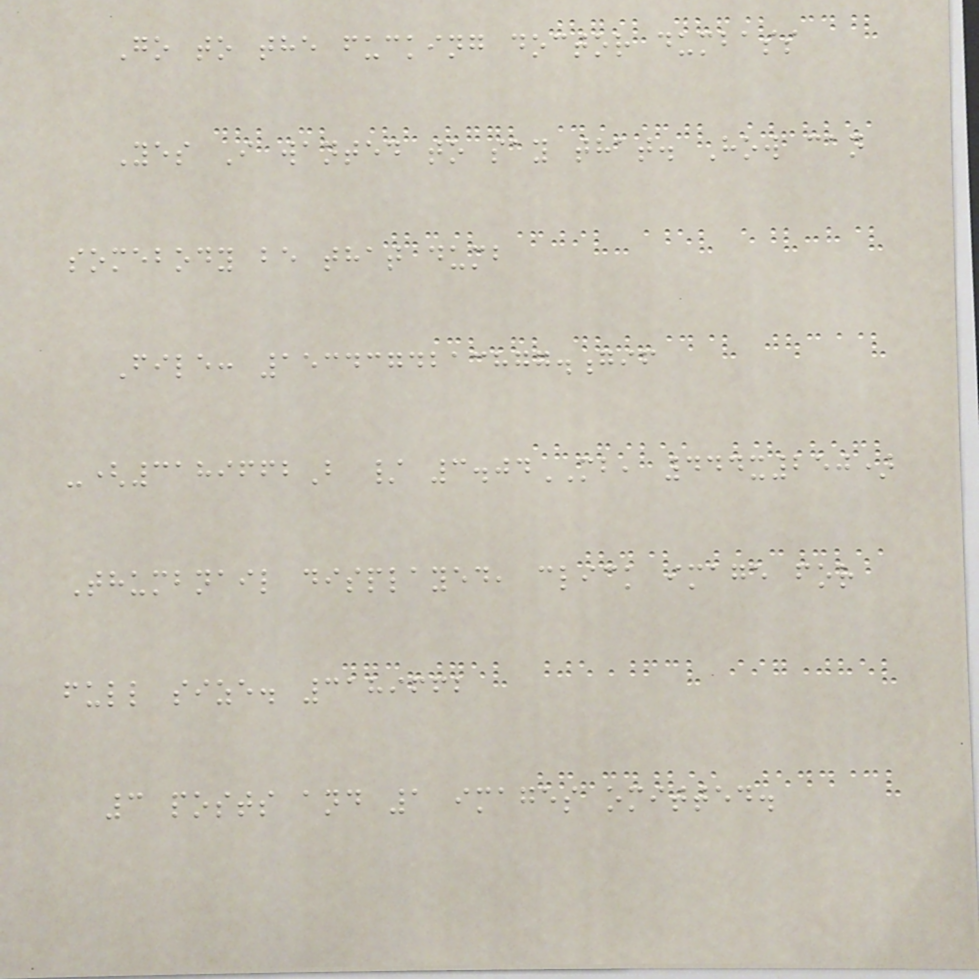Go to the fucking doctor dumbass
Yes I wanted to say that. How can
somebody be that dumb
File: 1534374213877.gif
-(3189662B / 3.04MB, 444x250)
Thumbnail displayed, click image for
full size. 3189662
3 posts and 1 images omitted.
